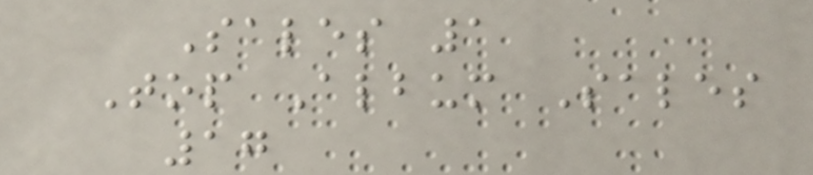Sales 1
Top Album Sales
17
